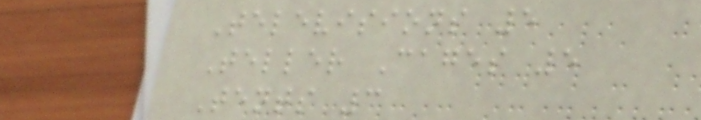Televisions 5
Teller Cages 5
Tents 3
